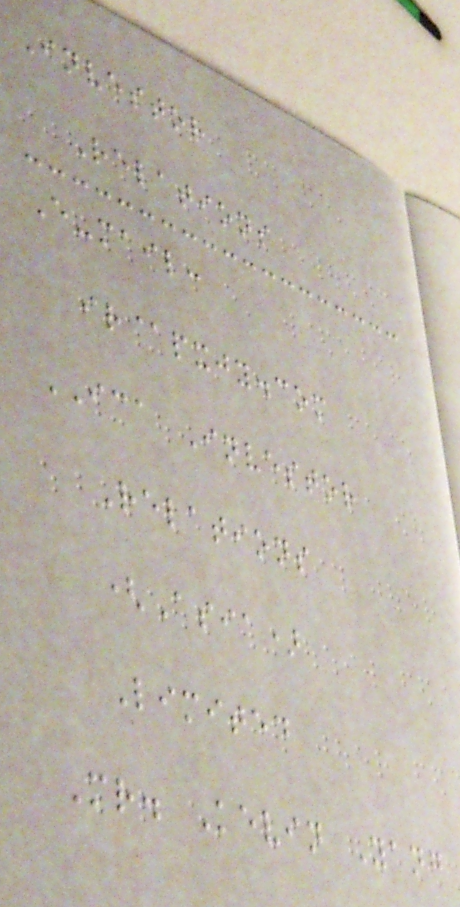Investor
Relations
E-mail:
ir@pxjy.com
ICA Investor
Relations
(Asia)
Limited
Mr. Kevin Yang
